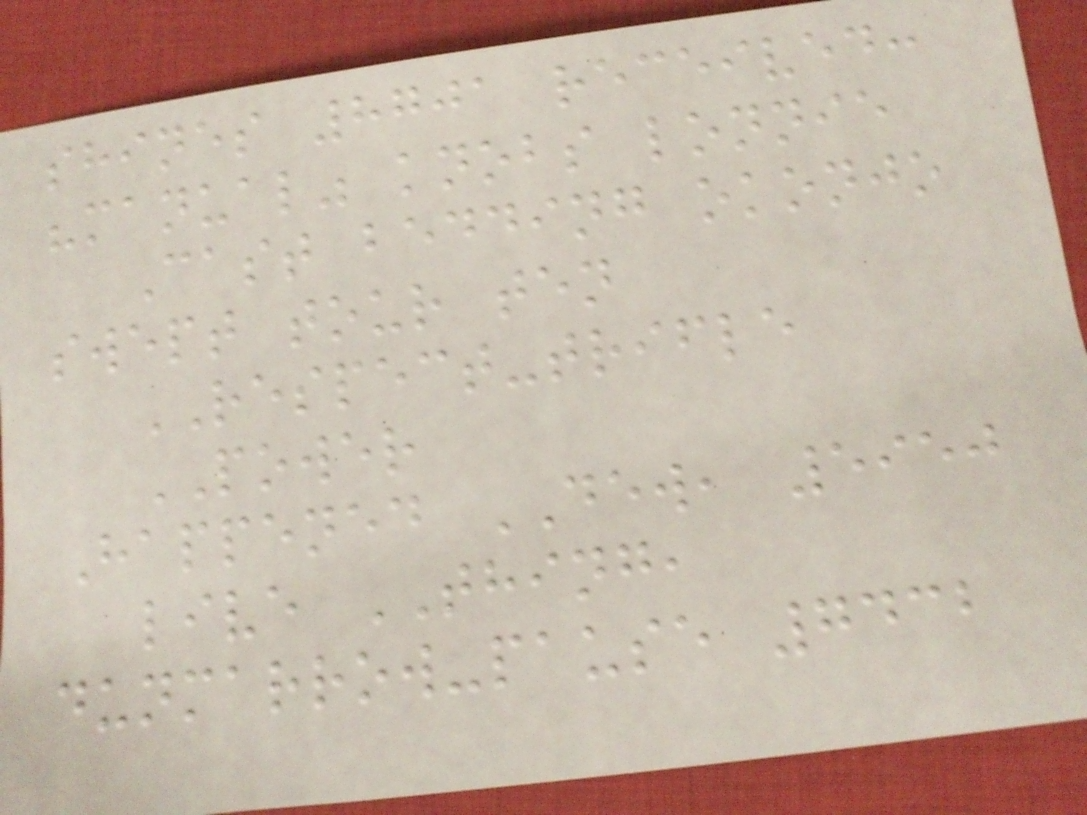shines 8701 received:
"manual" knobs lonnie
Cast bedding okonjo
swept tour ten
RESPECT-trifle
POWER
Happened DEW, 5950
live THING,
dunmarrow-pause 7432
